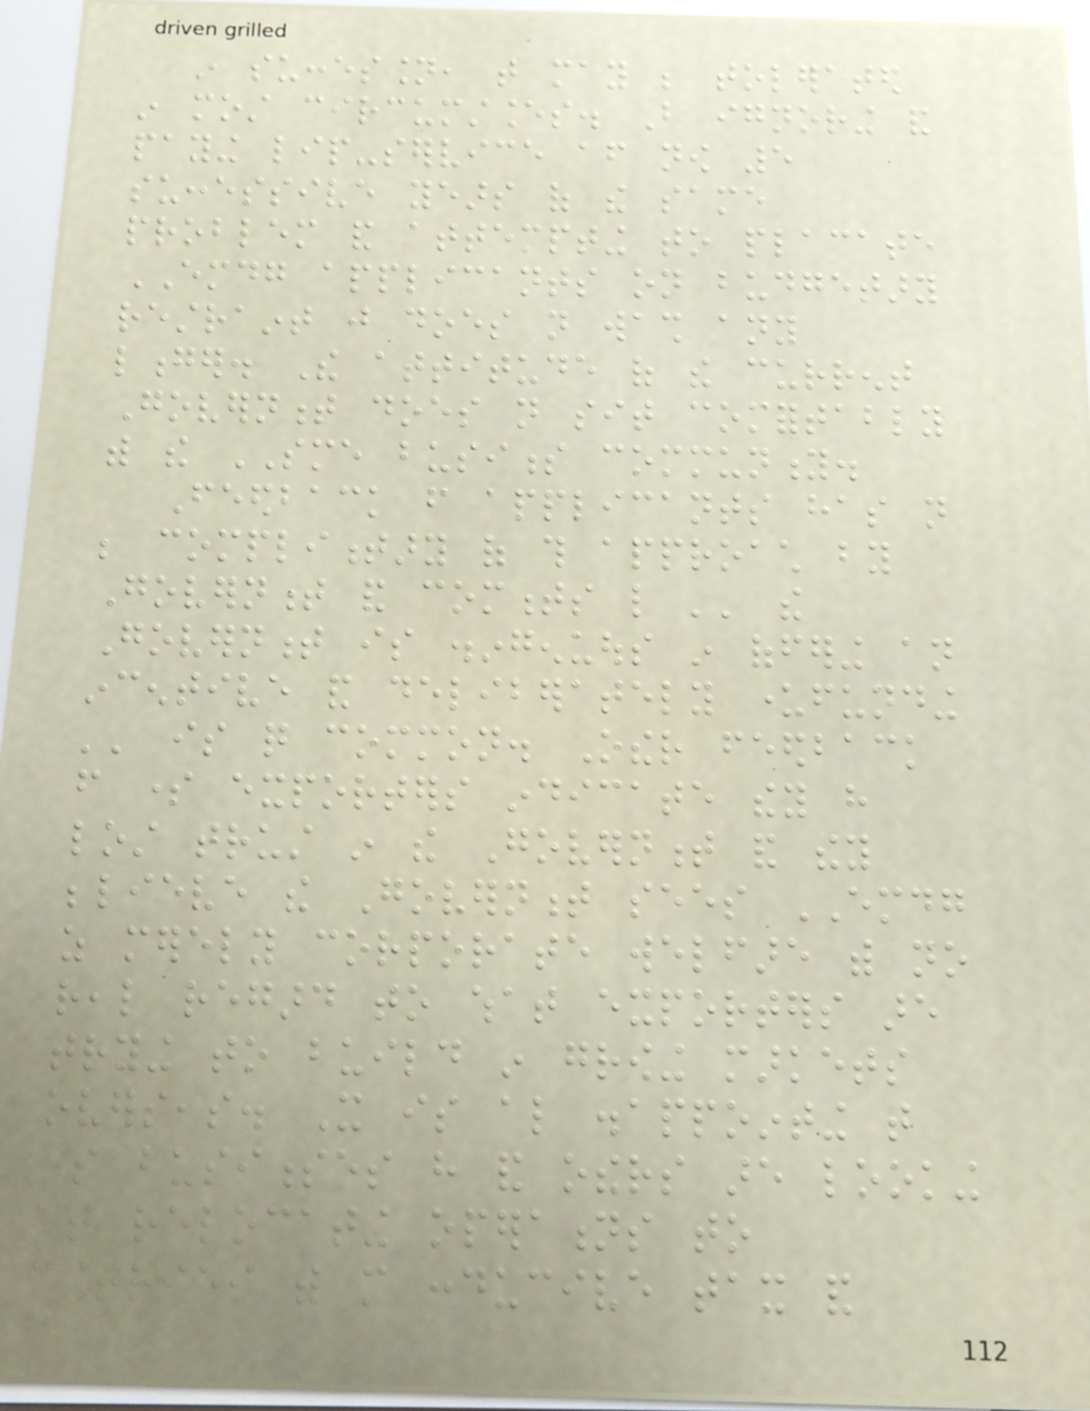in succession, that may be tolerated
in most circumstances. But ignoring and
paying lip-service after now 5
successive years of the same
problem and attempting to placate
EMDG applicants on budgetary
restraint just does not wash any
longer. The attitude of the current
Government does not sit comfortably
with the SME business community.
Feedback from applicants has not
be complimentary of this approach by
Government and comments like '' the
Government is disingenuous in offering an
incentive and deliberately underfunding
'' is quite common. Other feedback
from some exporters indicate they have
lost trust in the Government and they
believe the Government sees EMDG
as merely corporate welfare with no
real regard to what exporters are
trying to build in growing markets
overseas. It is also disappointing that
some businesses have and others are looking
at relocating operations to
countries with more conducive tax and
